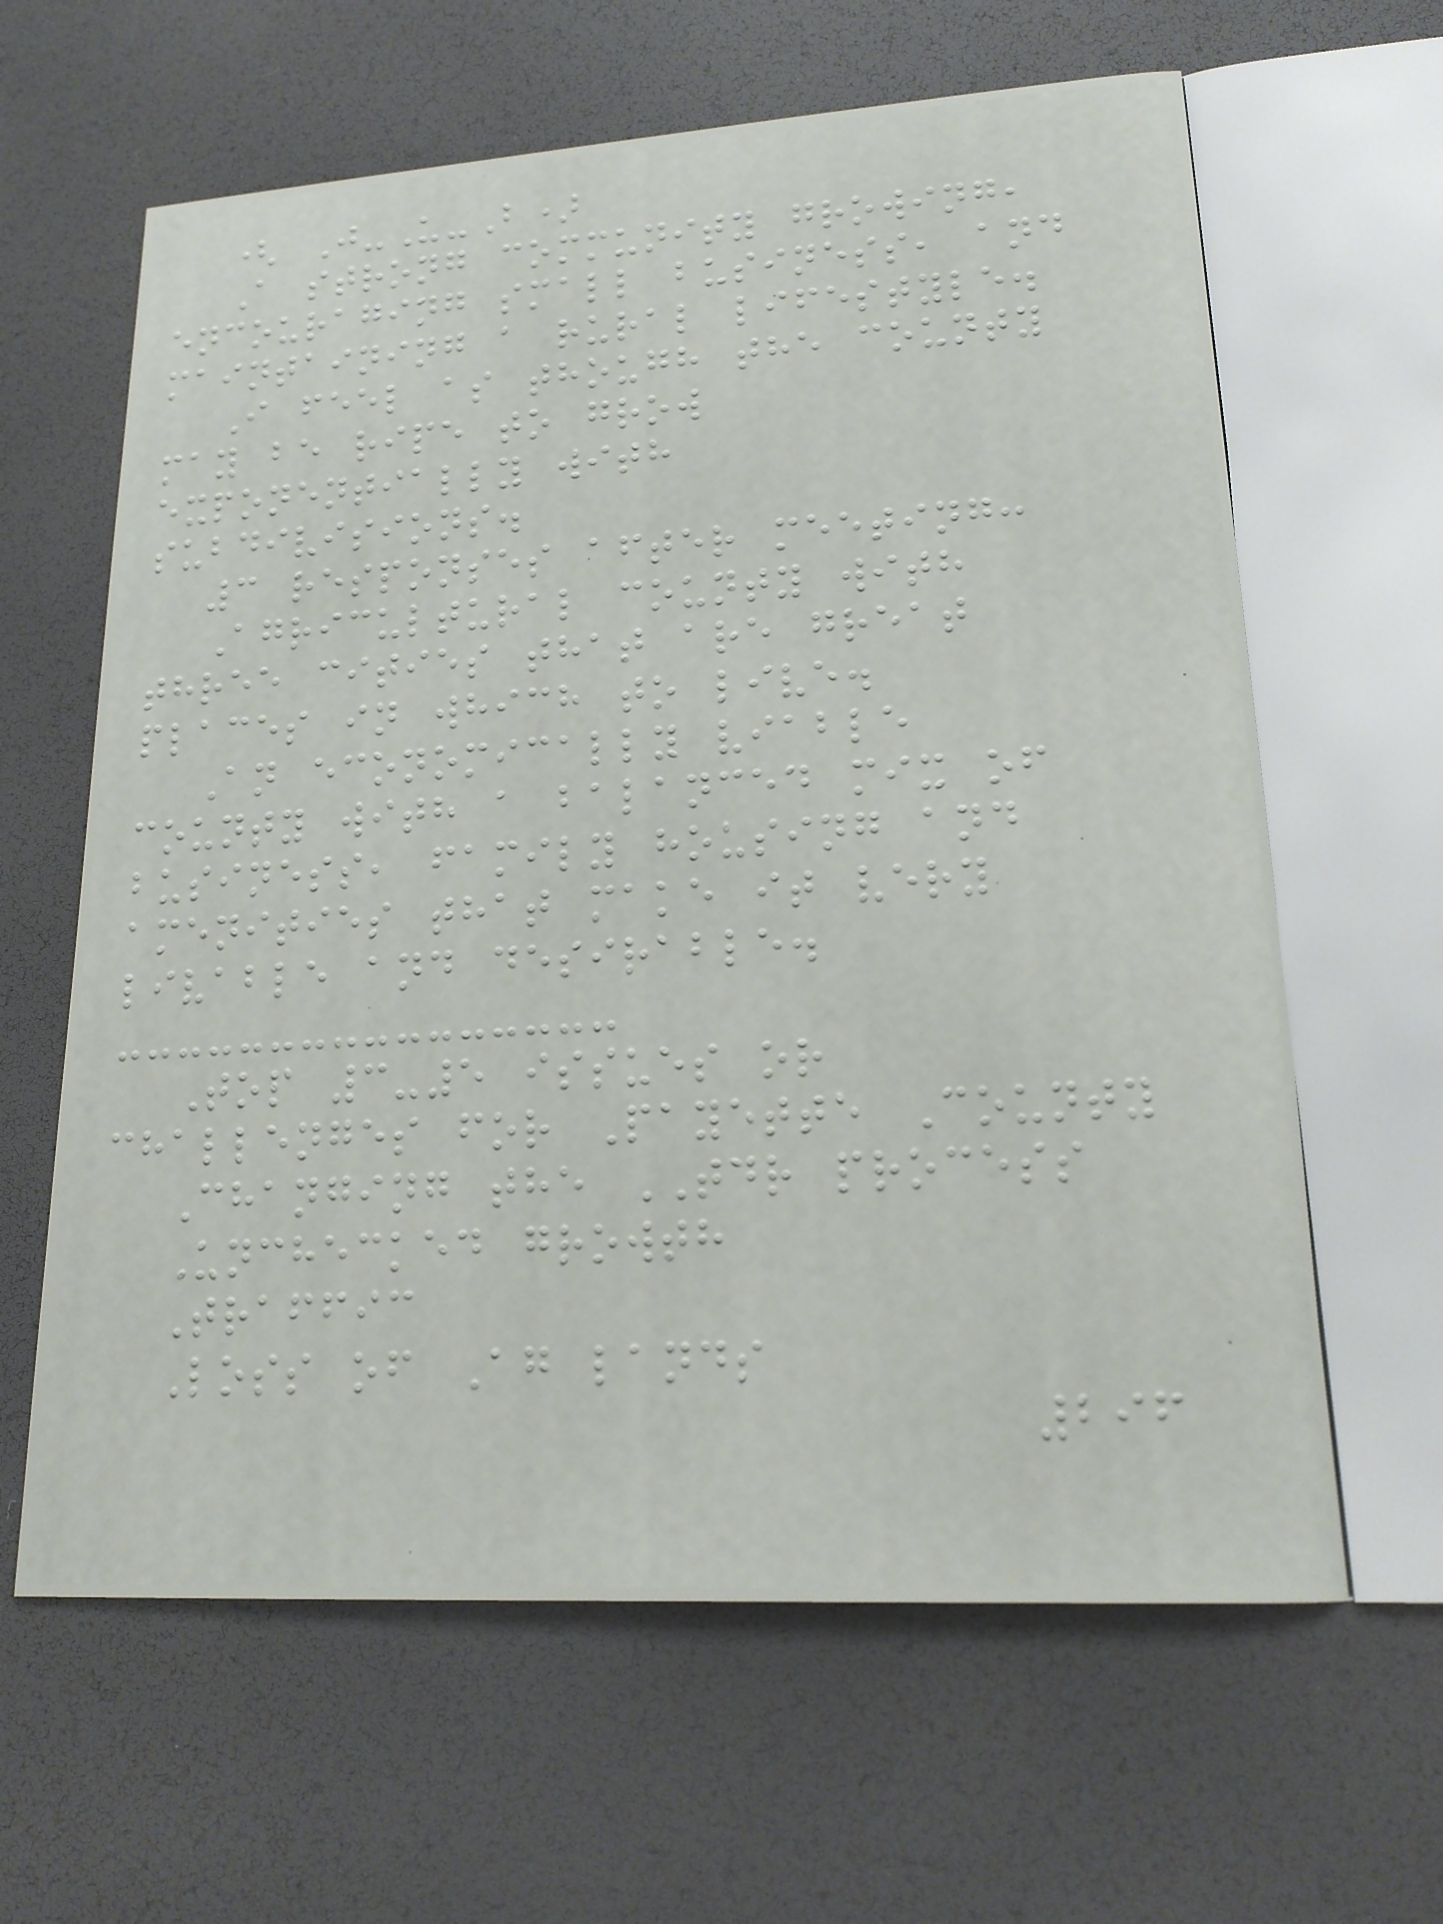( J-U-B)
A strong community growing,
encouraging small business, and
maintaining a rural lifestyle.
I feel as though the county
may be ripe to grow
exponentially with
subdivisions.
3 responses after meeting:
Agricultural county with
three cities that are great
places in which to live.
An economically viable
county with a balanced mix of
business, family housing and
amenities that make it very
livable and desirable.
Top 3-5 issues or
challenges for Payette County
Changing the TDR process
Unchecked growth
Traffic
Loss of Ag lands
296
